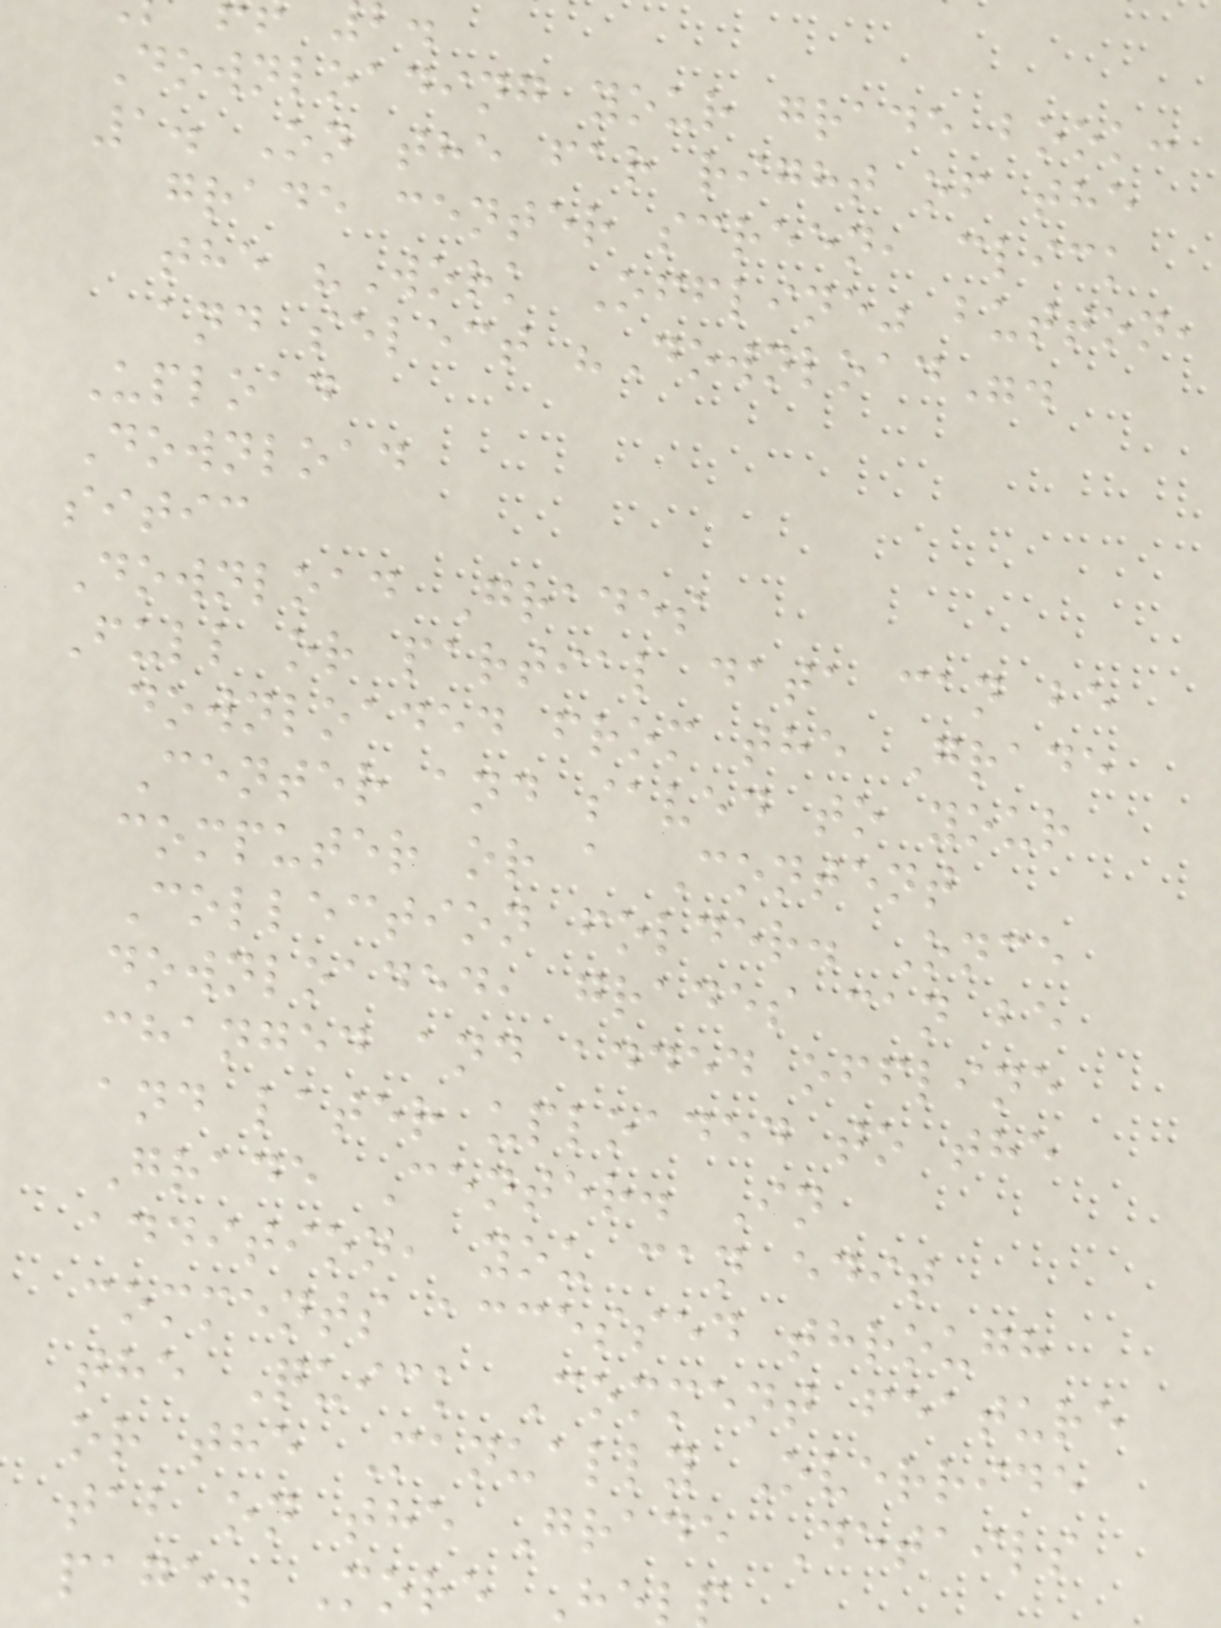Downloading your grade book:
1. On the far right of the
grade center screen, click
the "Work Offline" button,
and select "Download".
Upload
Download
sitic
Download Grades
Full or partial data can be
downloaded from the Grade
Center and saved to your
computer or a Content
Collection folder. Once
downloaded, grades can be
changed and added offline
and later uploaded to the
Grade Center. In
addition, you can edit
comments accessed through
the Quick Comment feature
or the Manually Override
tab on the Grade Details
page. More Hel
